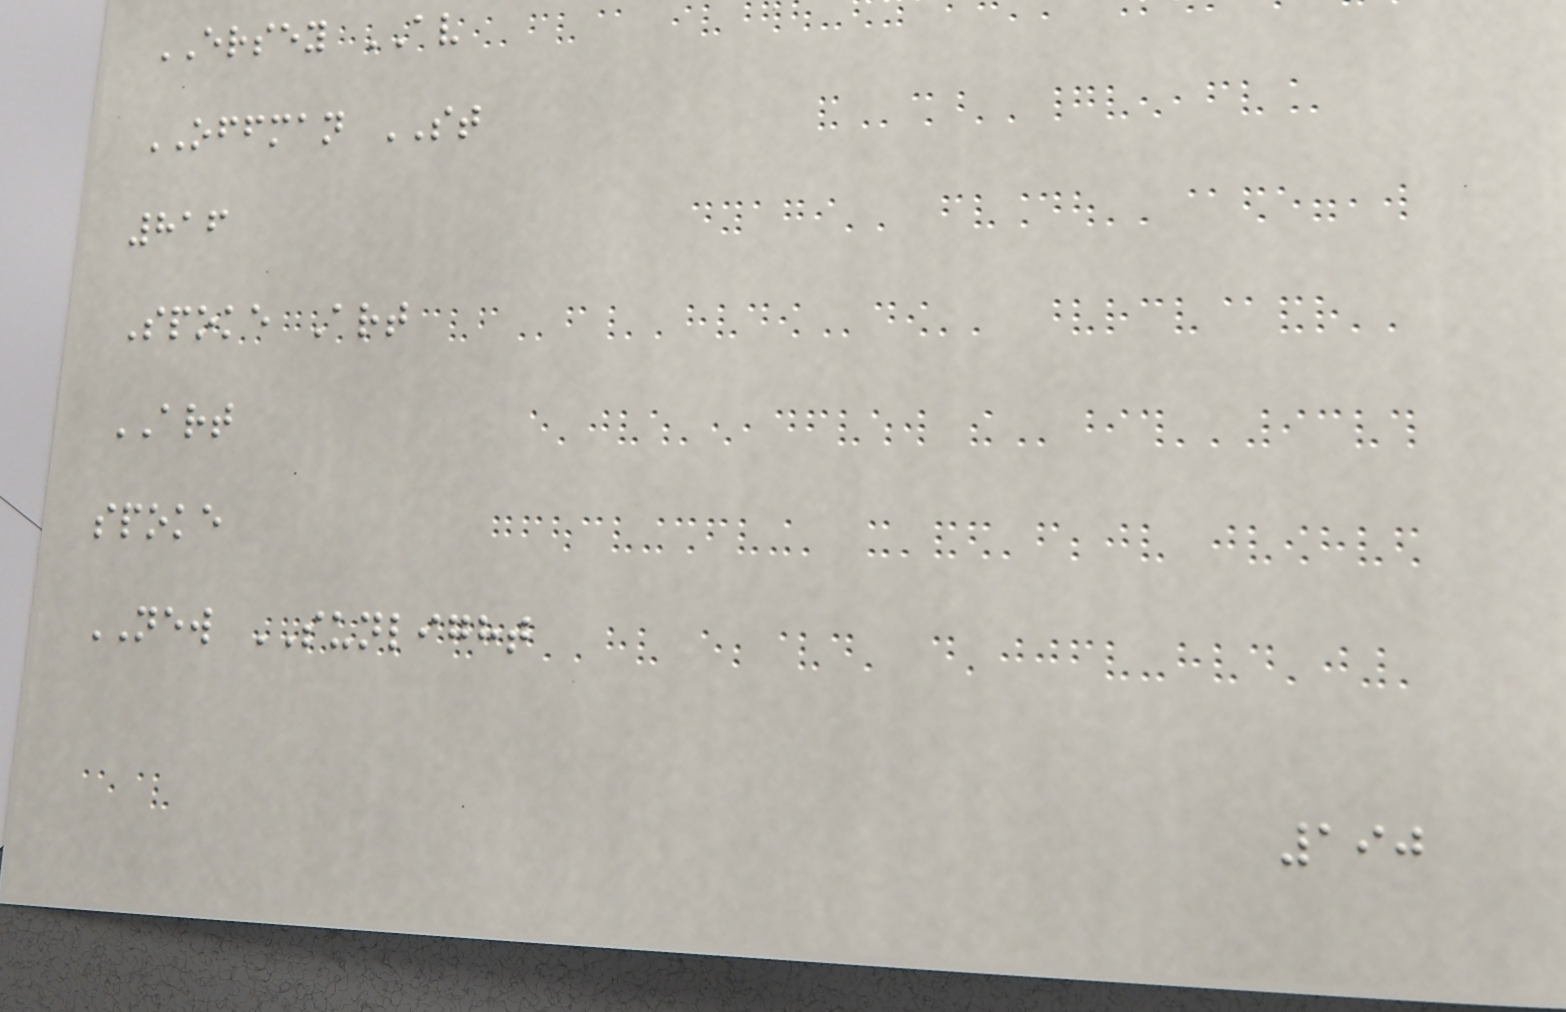ERSEY AV
OFFMAN ST
816
Spoke Art
ART
spoke
NEW SUNLIGHT
190
